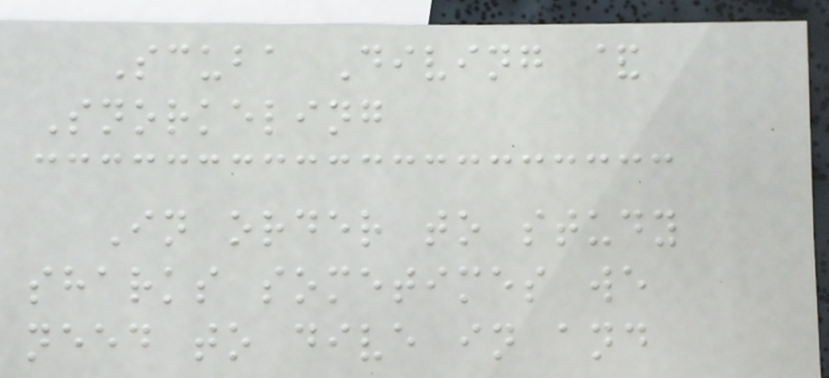Scuba Diving &
Snorkeling
In order to study
sharks sometimes we
need to dive in and
